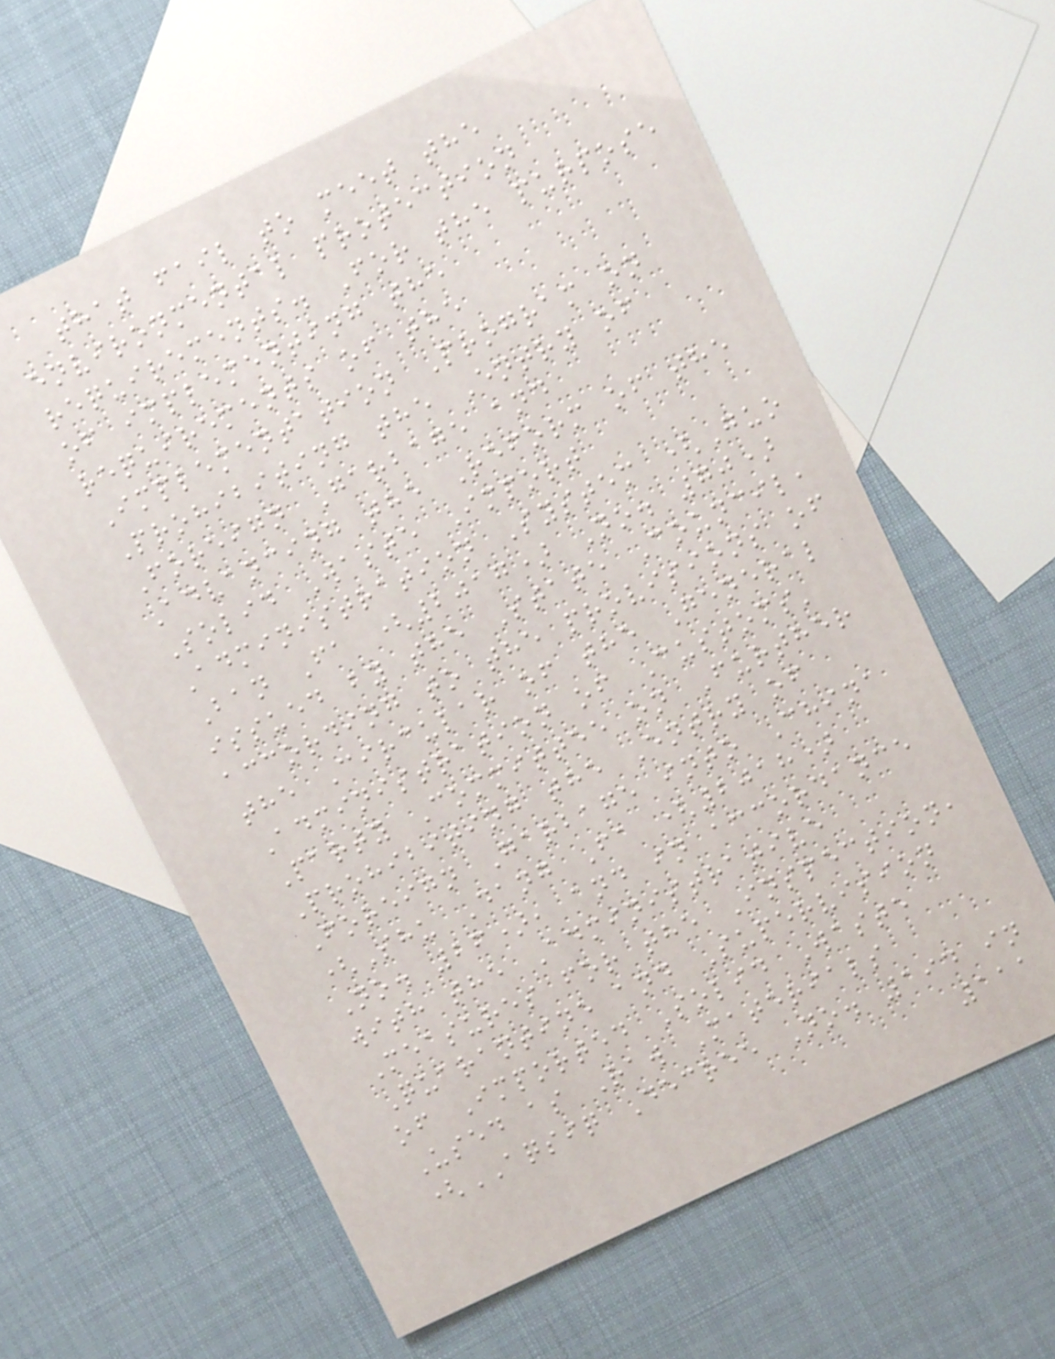that fail to meet the
environmental protection
requirements. For the purpose
of implementing the
requirements of the
Implementation Program on
Prohibiting the Entry of
Foreign Garbage and
Advancing the Reform of the
Solid Waste Import
Administration System (Guo
Ban Fa (2017) No. 70)
issued by the State Council,
according to the provisions of
the Circular of the General
Administration of Customs'
Party Committee on Further
Prohibiting the Entry of
Foreign Garbage into China
(Shu Dang Fa (2018)
No. 26), and in accordance
with the Administrative
Measures for the Inspection,
Quarantine and Supervision
of Imported Solid Waste
Used as Raw Materials
(AQSIQ Decree No. 194 in
111
